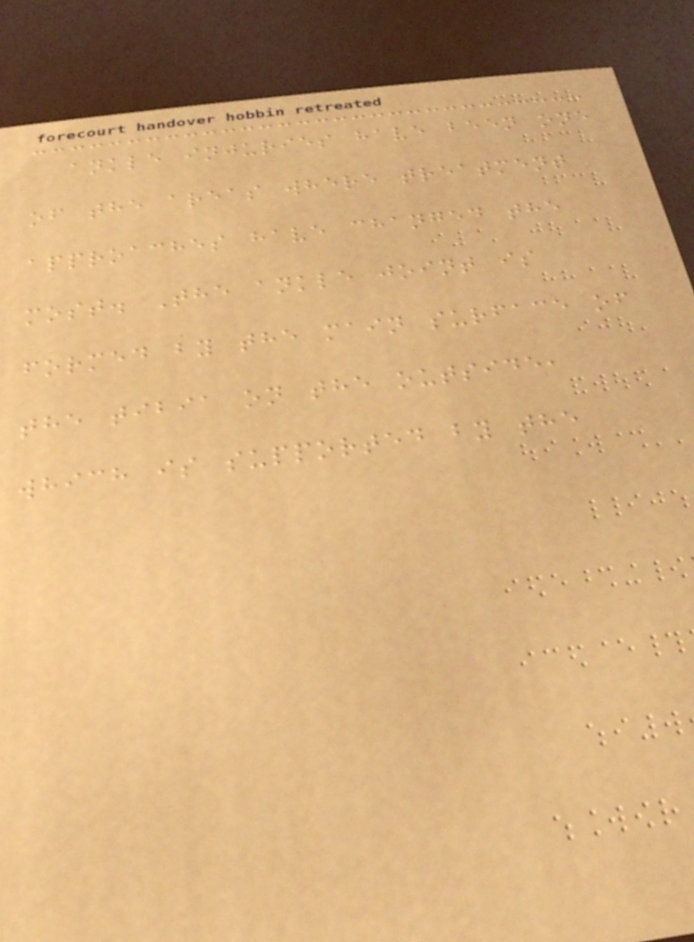ankle injuries have been one
of the areas where treatment
approaches have changed the
most. The ankle joint is
formed by the main surface of
the tibia on the outside,
which is supported by the
